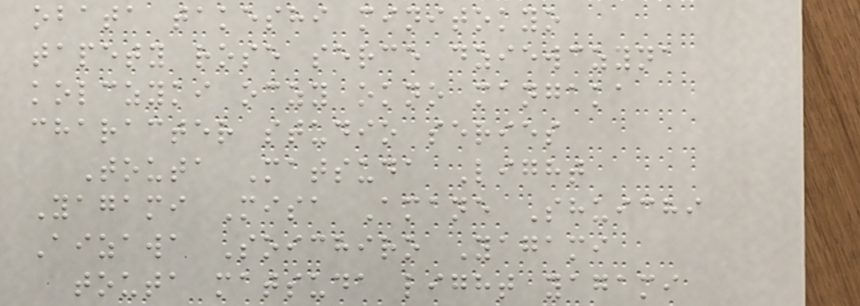obata takeshi minitokyo
tapety rose serce dziewczyna
kolczyki oczy okno mangaka
character studio series
Touta Matsuda Light
Yagami Misa Amane Shuichi
Aizawa Soichiro Yagami
touta matsuda light yagami
